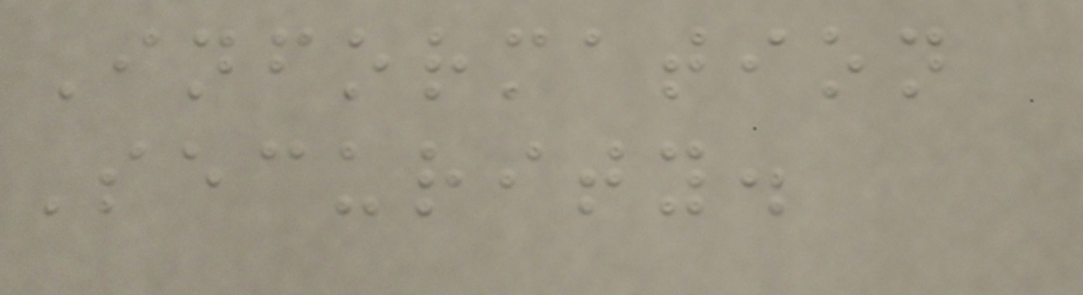Information
Security.
